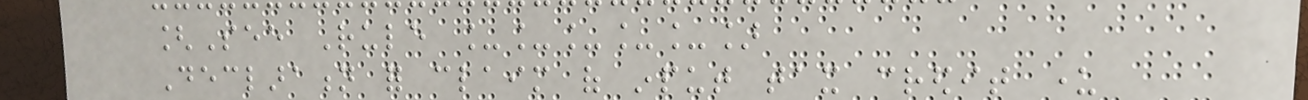[See Rule _____]
Declaration for claim of input tax credit under
